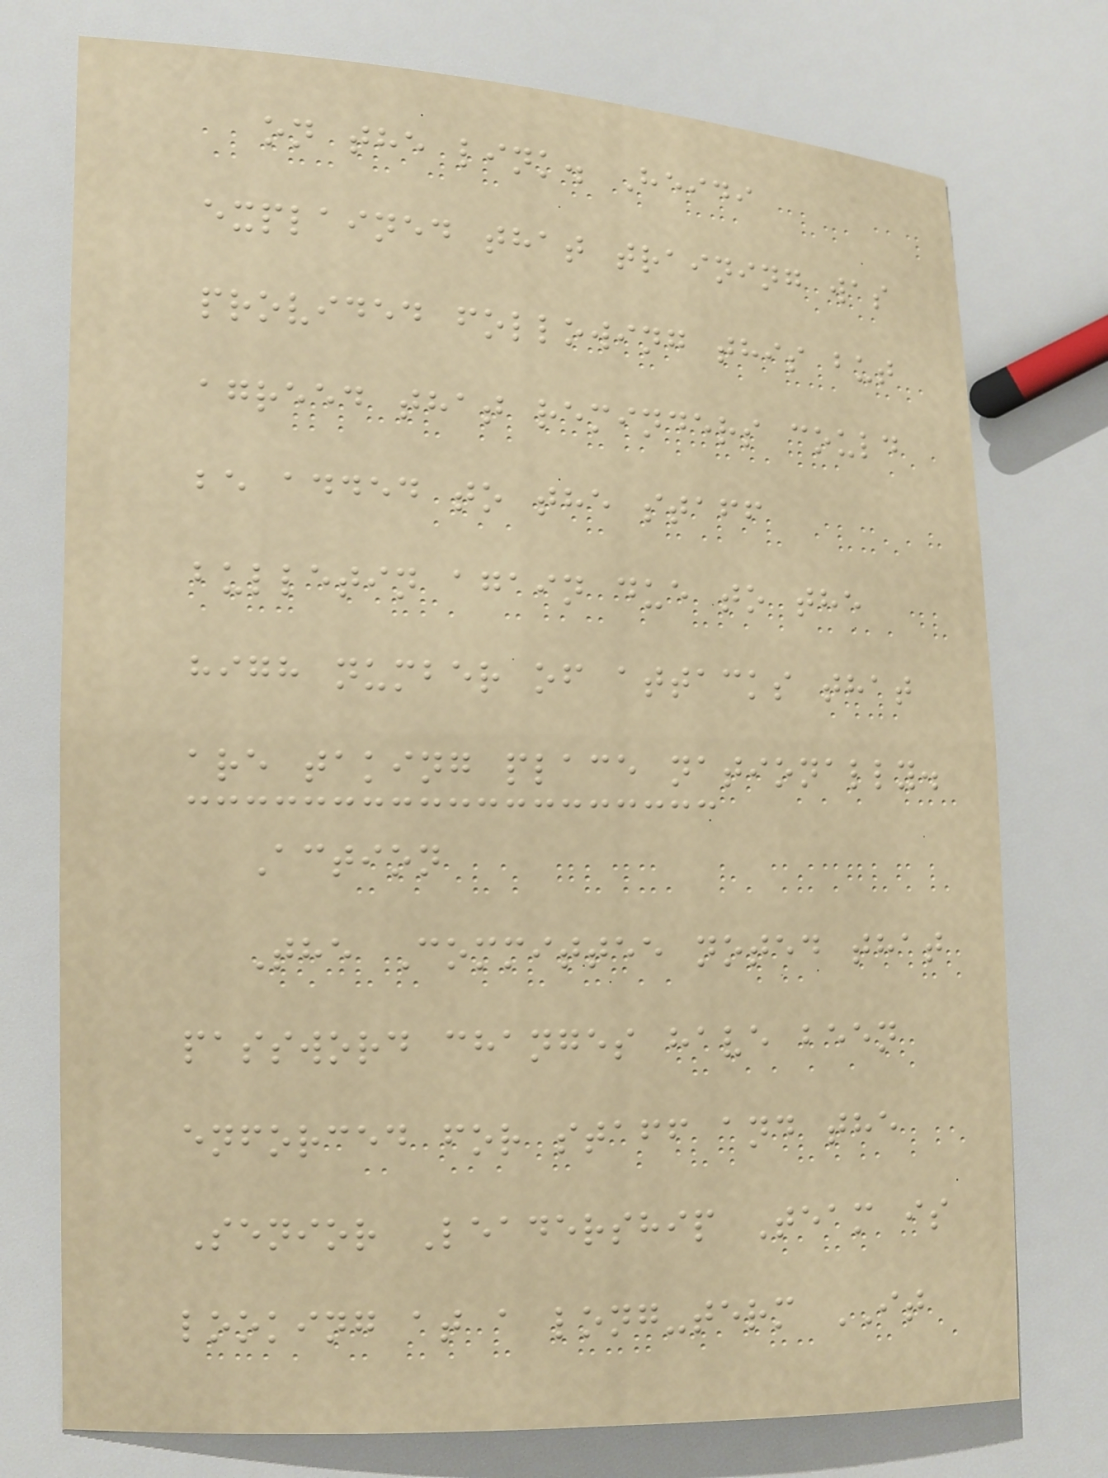on the link. Heidi
explained that training was
provided following this but
agreed that reminders could
be added to the staff
bulletin again due to the
high number of attacks that
are taking place nationally.
Action
The Committee noted that
password changes have been
enforced for staff and the
Senior Leadership Team is
looking at a long-term IT
